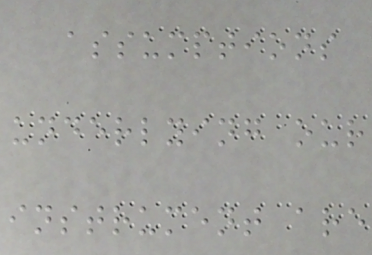assumptions
underlying our
instrument are
